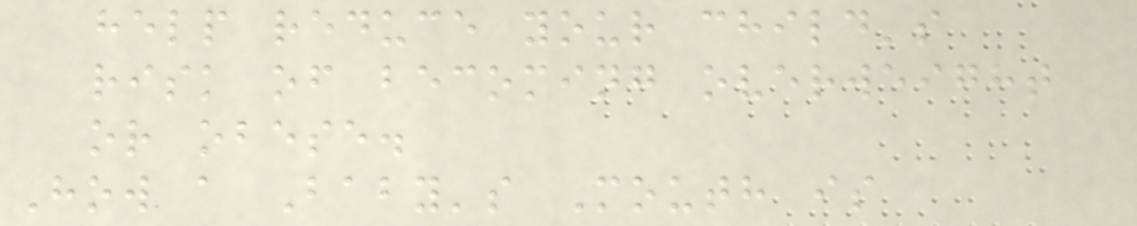help reduce your child's
risk of becoming overweight
or obese.
How a Baby's Mouth is
